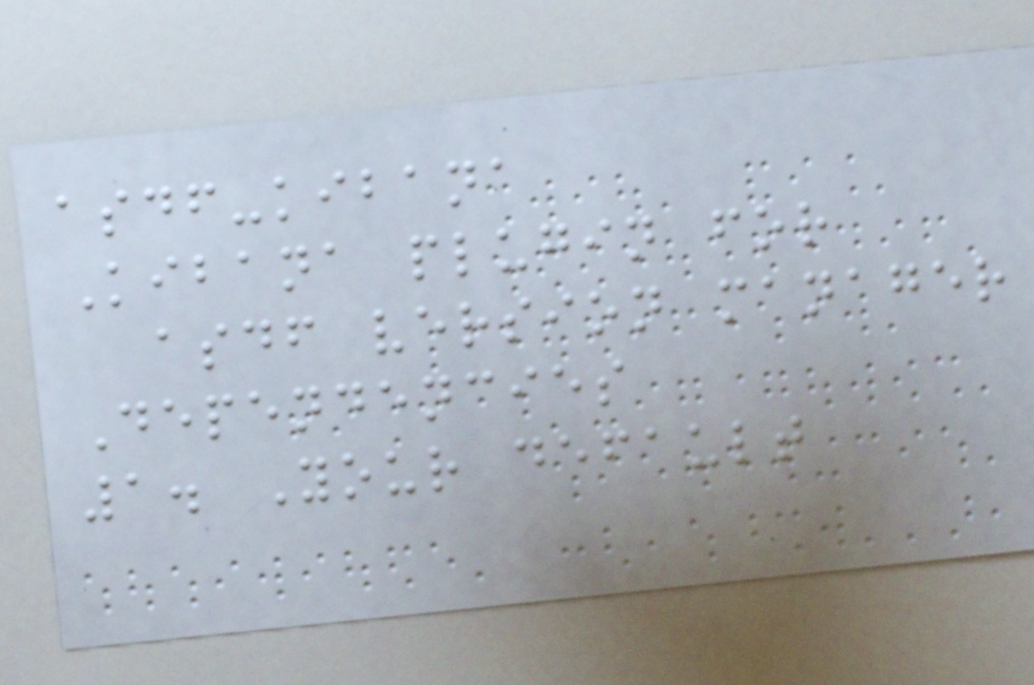asdf-kibana
Kibana plugin for
asdf version manager
Dependencies
1. Your default
